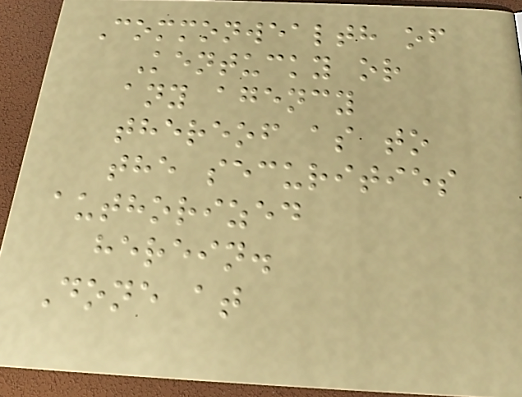Commonwealth of
Kentucky or
any agency
thereof as to
the securities
authorized
herein.
Done at
